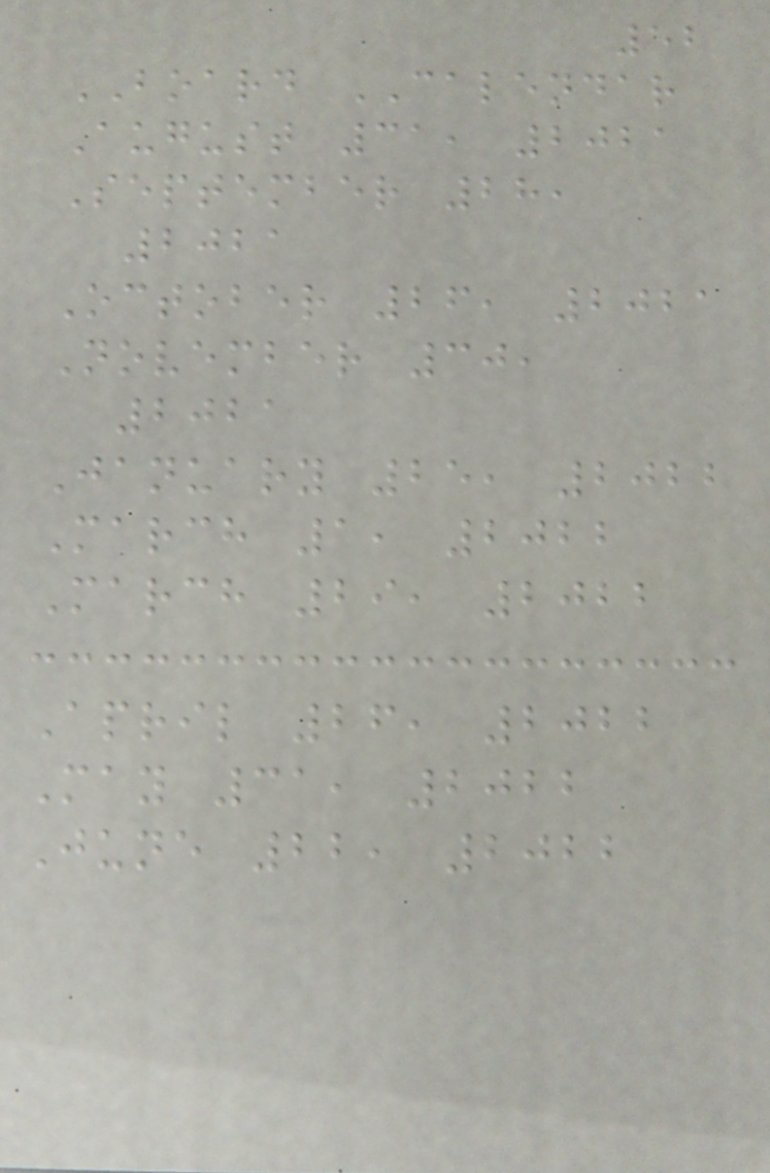52
BOARD CALENDAR
August 31, 2021
September 28,
2021
October 26, 2021
November 30,
2021
January 25, 2022
March 1, 2022
March 29, 2022
April 26, 2022
May 31, 2022
June 22, 2022
